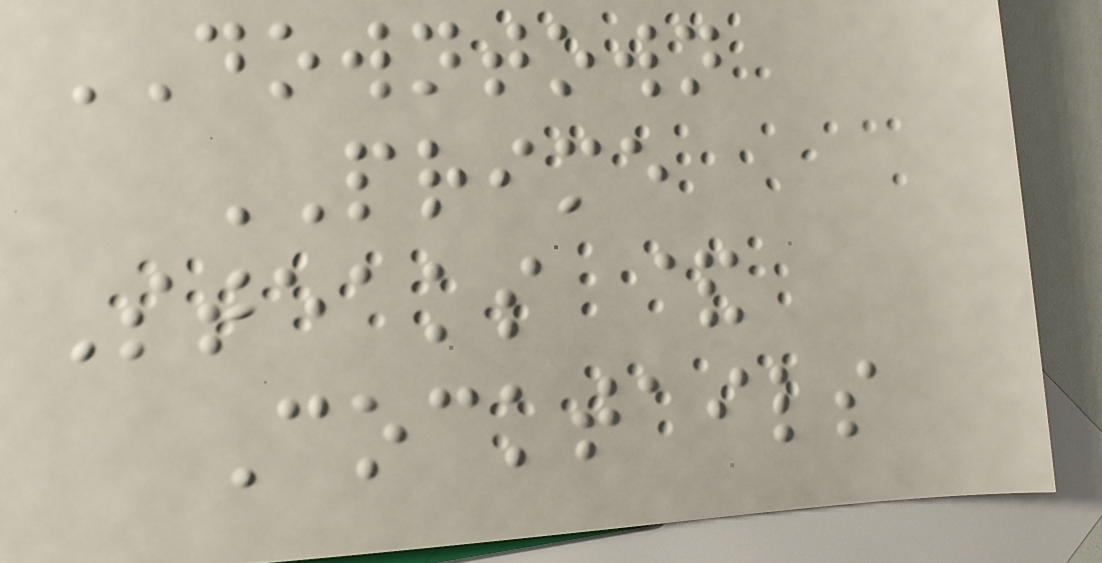DOWNTOWN
PRIME
Steaks &
Cocktails
